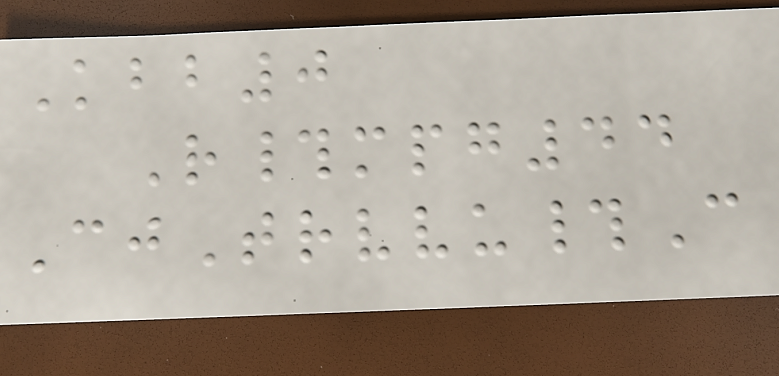Kbb0
R#mpg44
CjTrvvu#C
